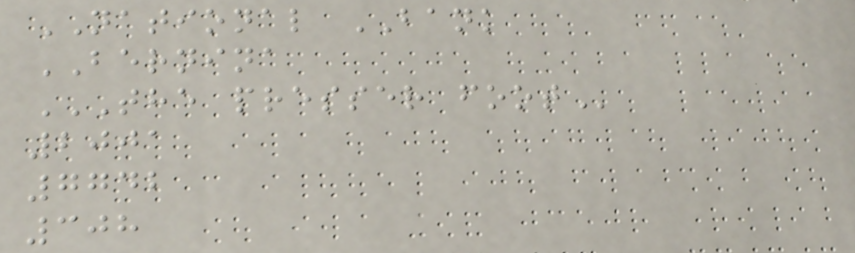NATIONAL BANK
BERNINA
THE PRESSER FOOT
2001
7742
308
